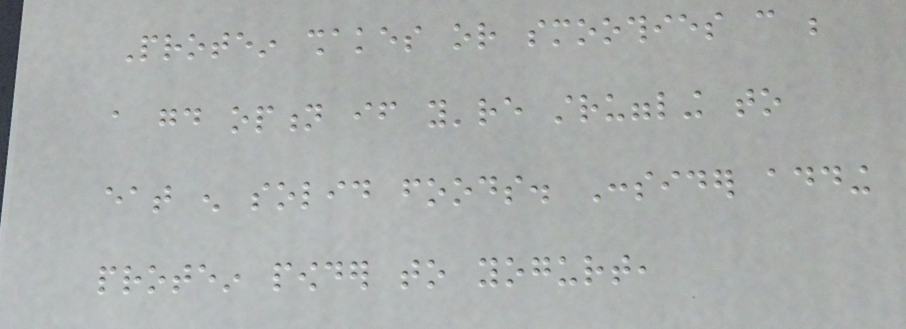Protein shakes or smoothies can be
a good option if you're struggling to
eat enough solid foods. Consider adding
protein powder to yogurt,
